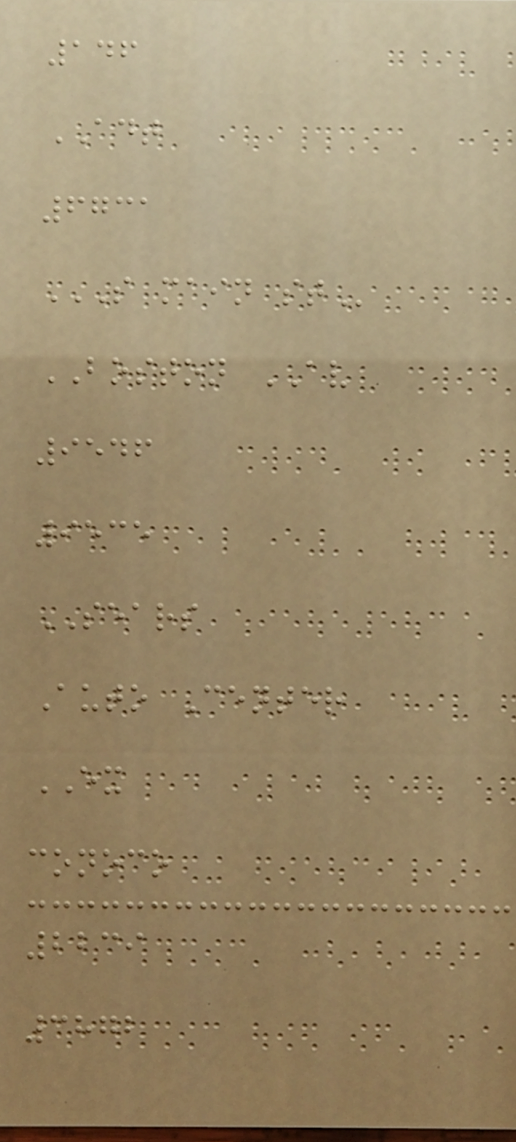146
ADT
6731
S MAIN ST
BOSTON AV
9546
9535
SEARS
Auto Center
EX
conoco
2239
3872
